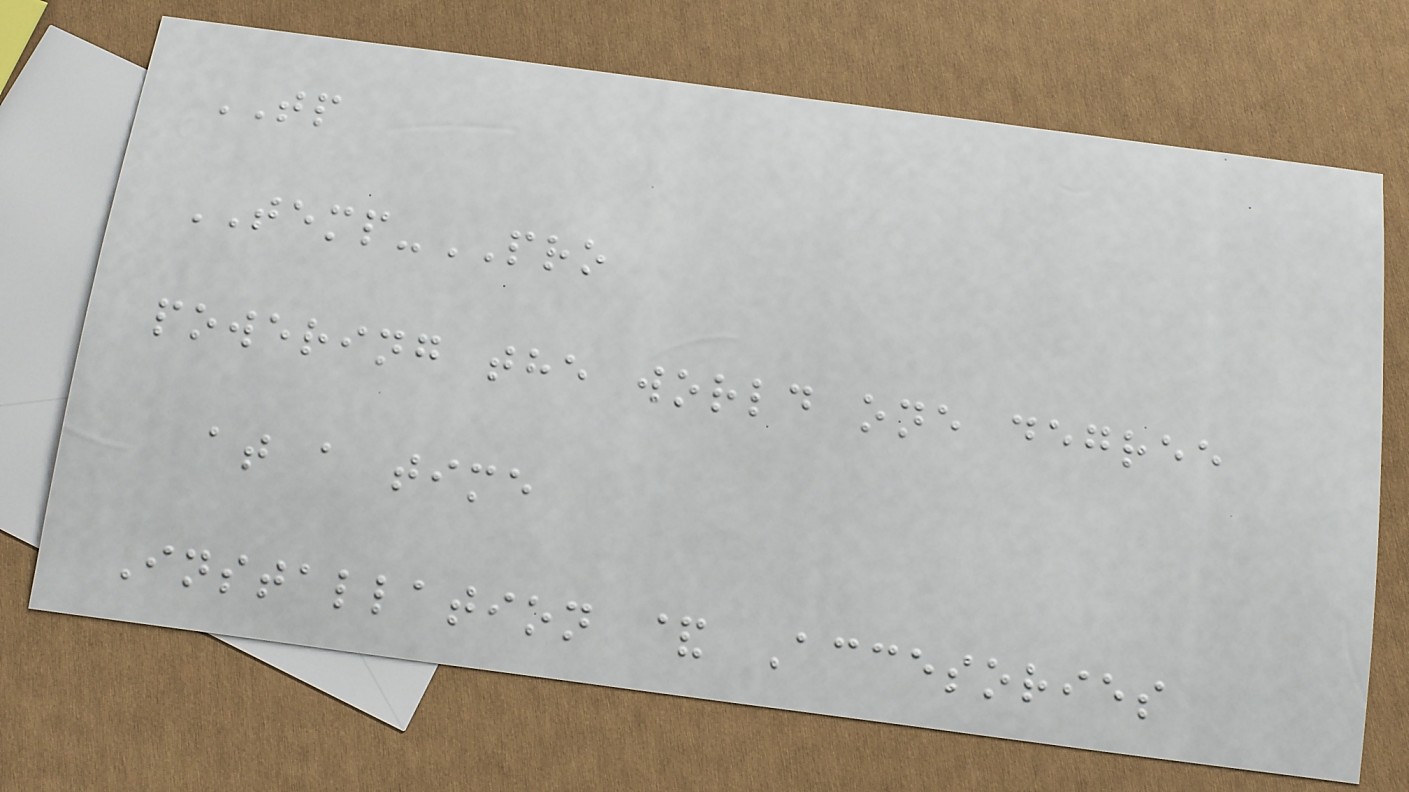TP
TEMP-PRO
powering the world one degree
at a time
Installation & Accesories
